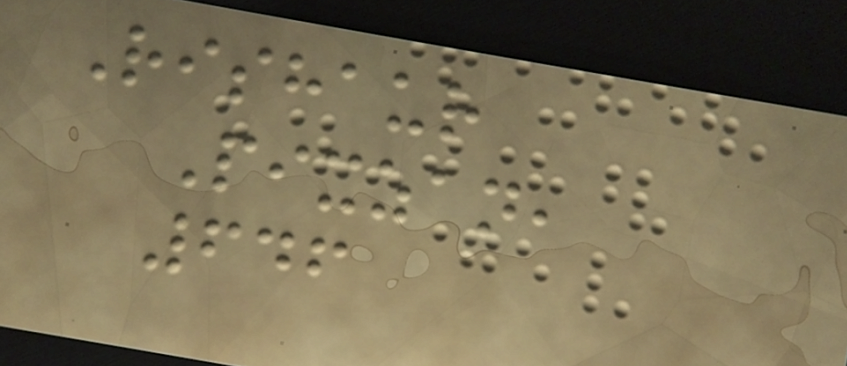Rishaur
Pixzan,
646
